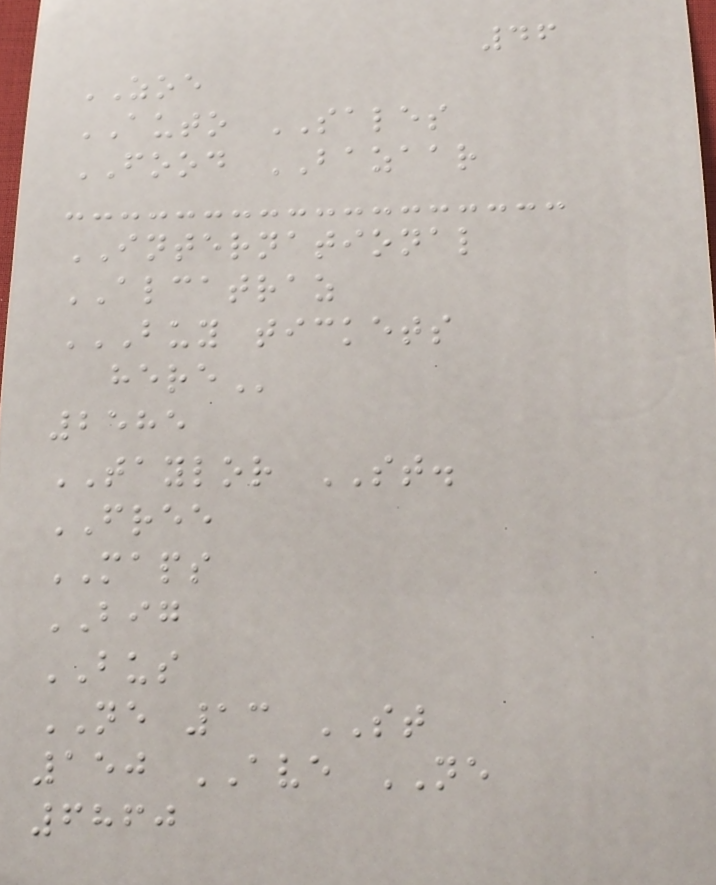46
ZOE
AUTO SALES
FOOD BAZAAR
INTERNATIONAL
ALCATRAZ
BUY TICKETS
HERE
2585
TAYLOR ST.
FREE
MAPS
BIG
BUS
NE 13 ST
150 AVE NE
6860
